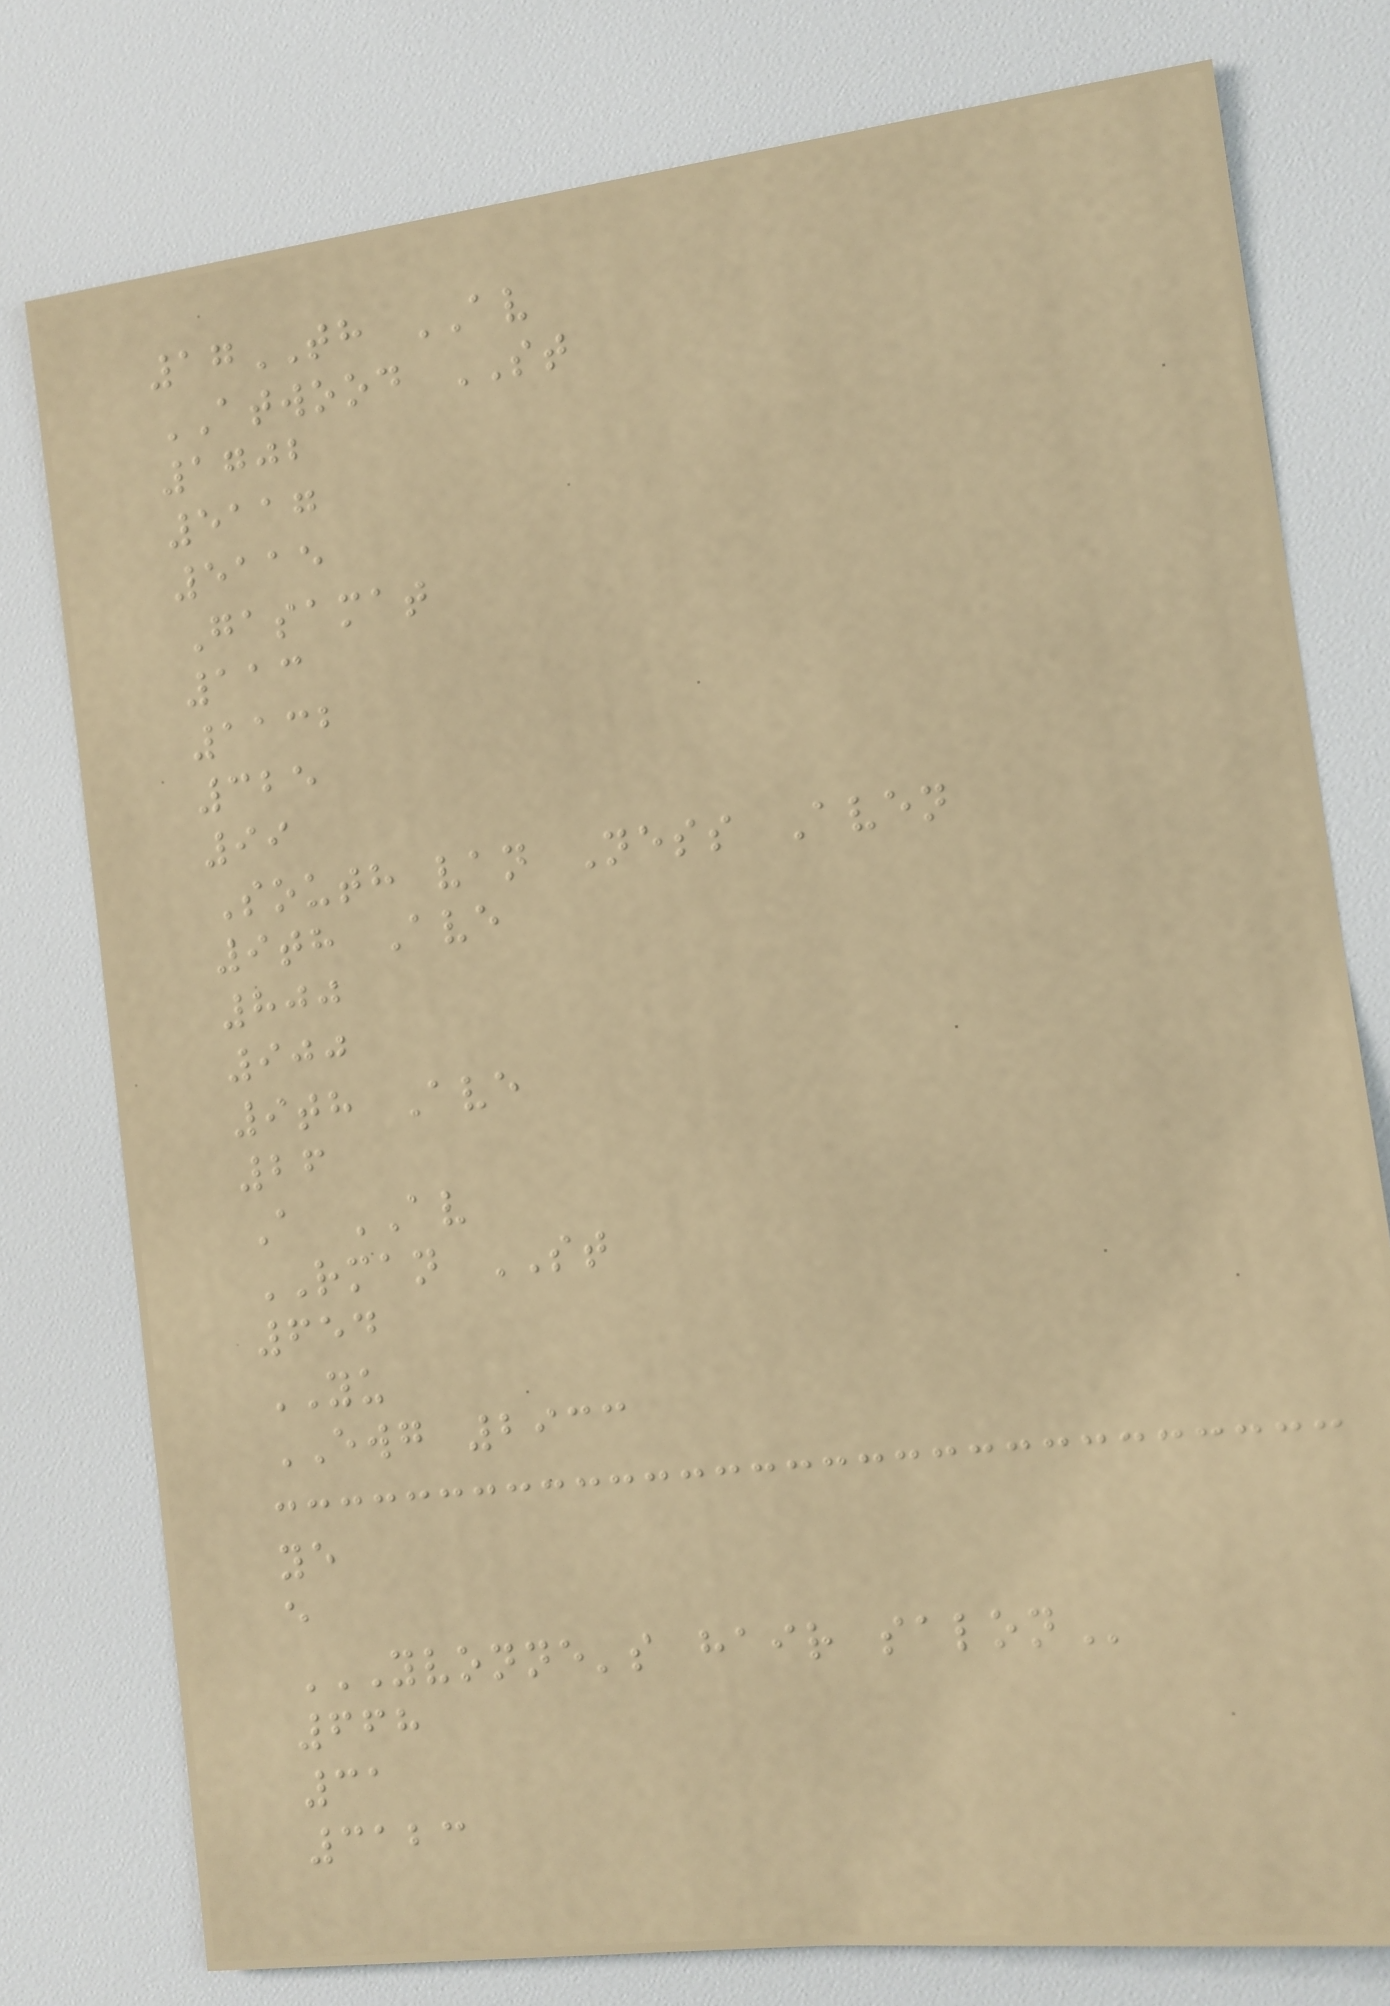17TH AV
ATWOOD ST
1702
5117
5115
Gasamat
113
1132
325
99
South van Ness Aven
9th Ave
800
900
9th Ave
26
A AV
RMAN ST
654
YU
EWG 2933
ye
e
YVONNE'S HAIR SALON
668
31
3123
